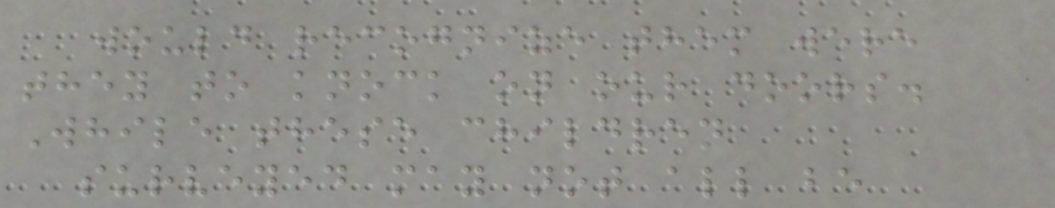would recognize them were
they to knock on our doors.
While these children
surveyed may not all be
